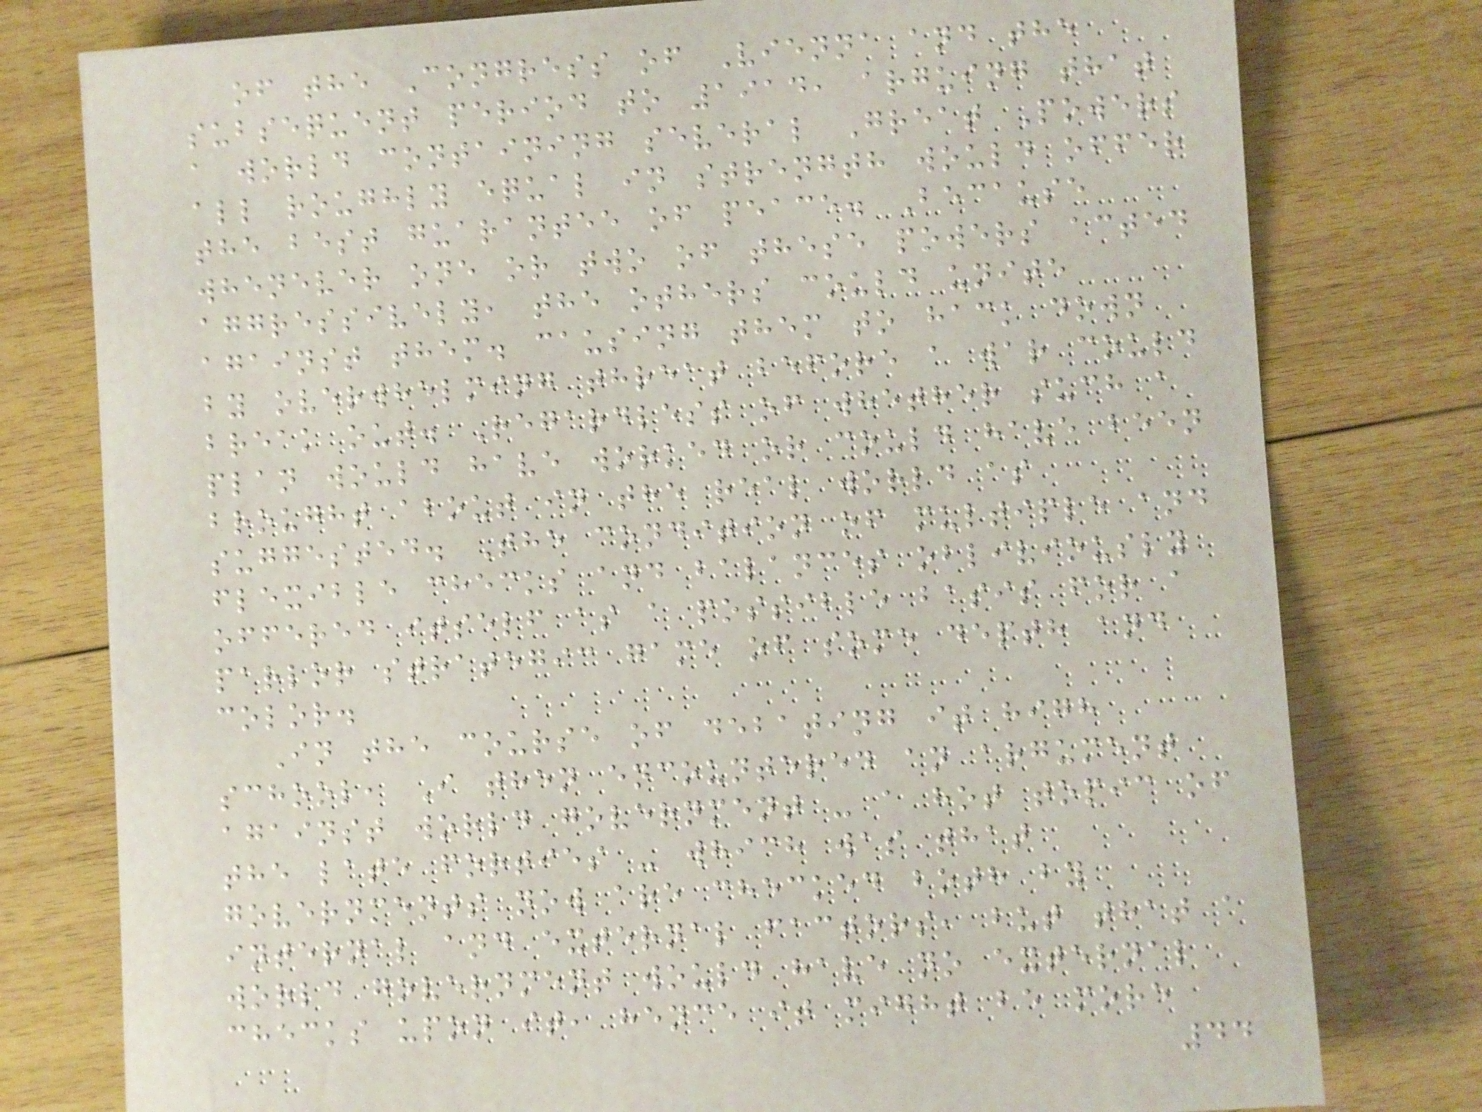of the Congress of Vienna and the
subsequent period to 1914, arguing that
a world containing several Great Powers
all roughly equal in strength would offer
the best guarantee of peace. Because
whenever one or two of these powers acted
aggressively, the others could unite
against them. causing them to hack down
by overwhelming threat before a war could
break out. Regardless of whether such a
plan would have worked or could have been
brought about in the real world as
suggested. The condition of multiple and
flexible checks and balances obliviously
offered itself as a possible basis for a
parlor strategic game of some depth and
color.
In the course of debating it high
school, I then encountered an argument
against world government - a hot topic of
the late forties - which was that
governments now are checked both by
internal and external factors, but that a
world government would have no external
checks upon it, hence it might be more
44
